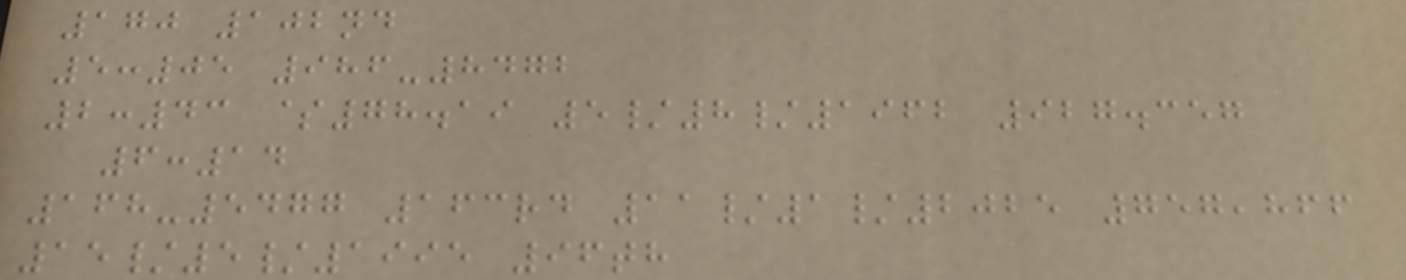170 102nd
5:05 986-8472
2:43 $78.19 5/8/1962 927.357
6:14
168-5477 163rd 11/1/2025 757,866
15/5/1995 96th
